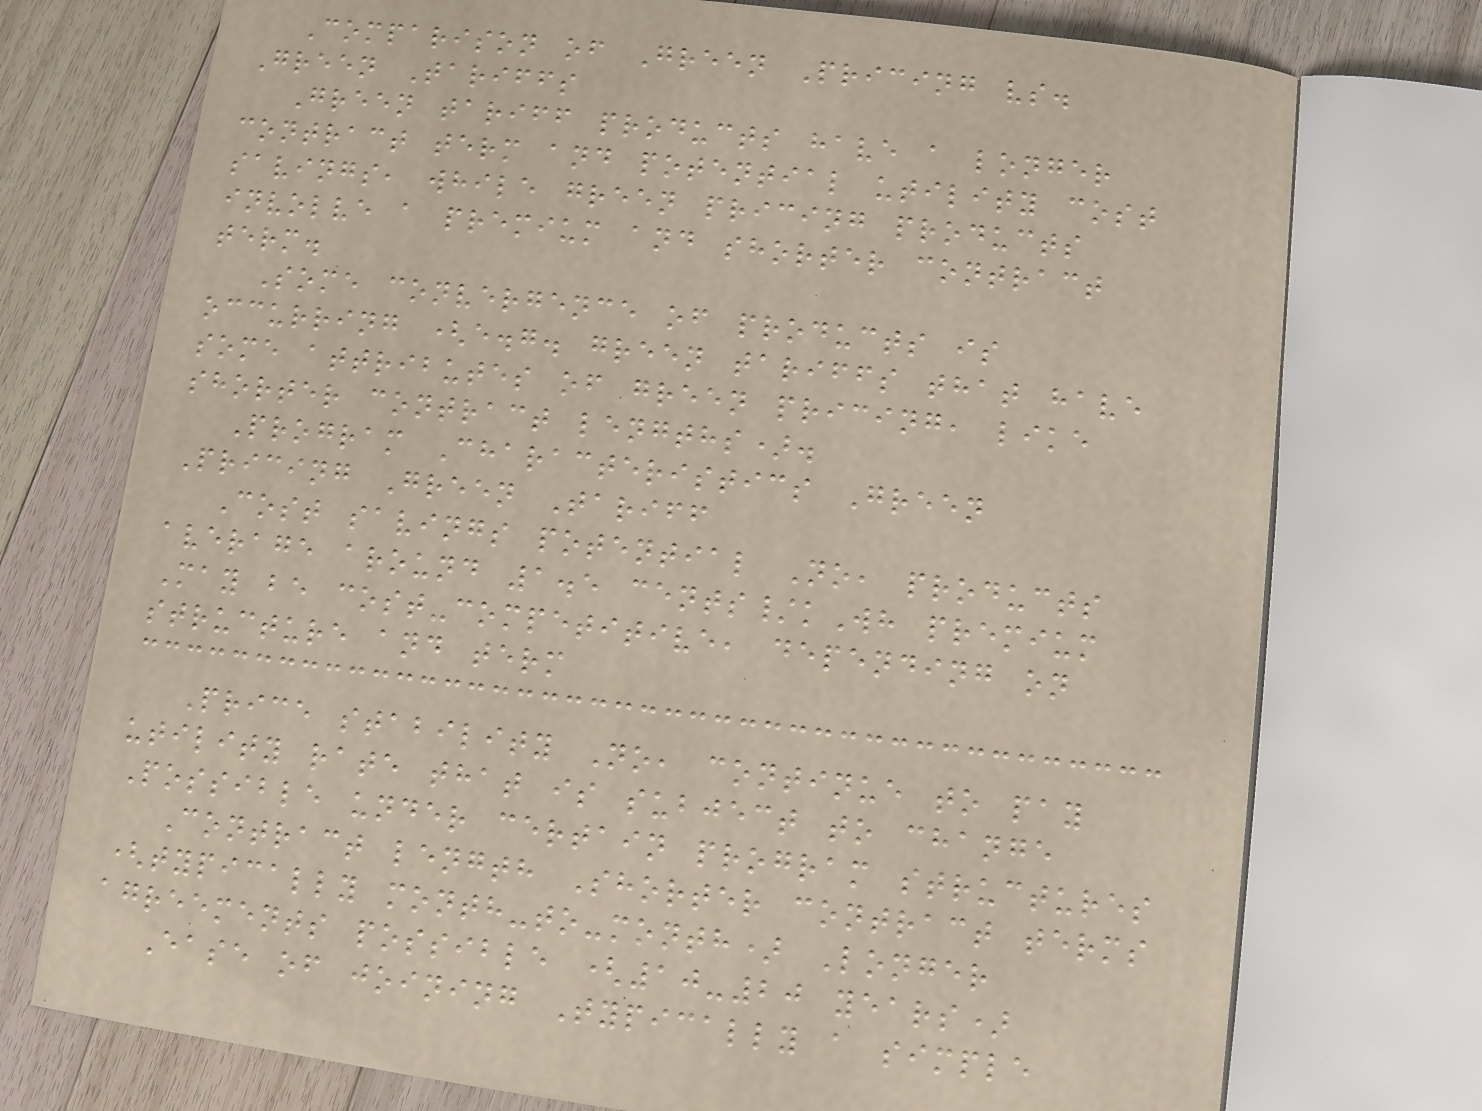Comparison of Green Pricing vs.
Green Tariffs
Green tariff products have a longer
contract term and potential utility cost
savings, while green pricing products
involve a premium and shorter contract
term.
Some convergence of products is
occurring (e.g. green tariffs that have
some attributes of green pricing, like
shorter contract lengths).
Program Characteristics Green
Pricing Green Tariff
Cost savings potential No, products
average around 1.5 cents/kWh premium
May be cost-competitive, depending on
structure and term
Price stability No, continue to pay
utility rate that is subject to change
Possible under certain program structures
Contract length Shorter contract terms
(typically month-to-month) Longer
agreements possible (10-20 years)
Ease of joining Typically a simple
